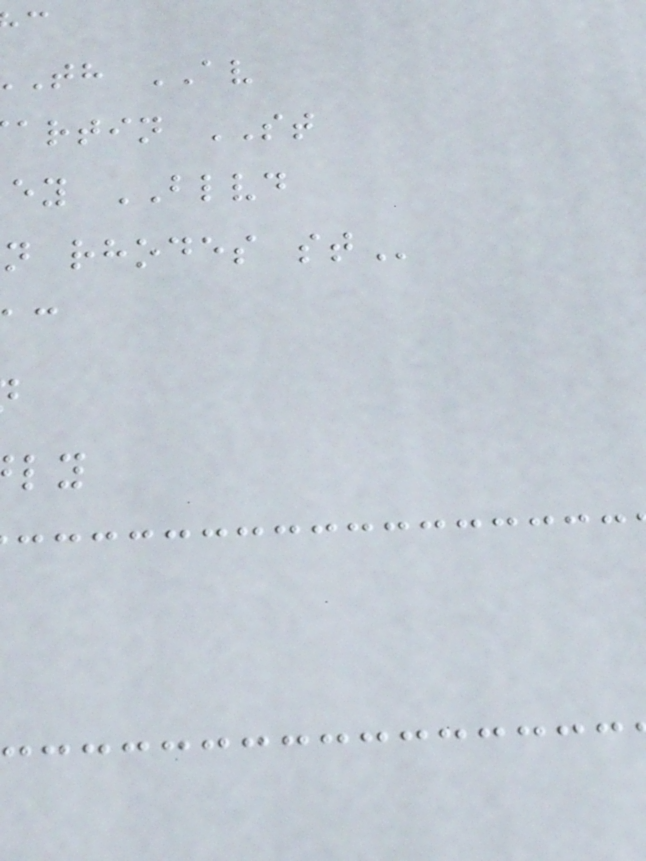th AV
artin ST
ey BLVD
n rhodes
